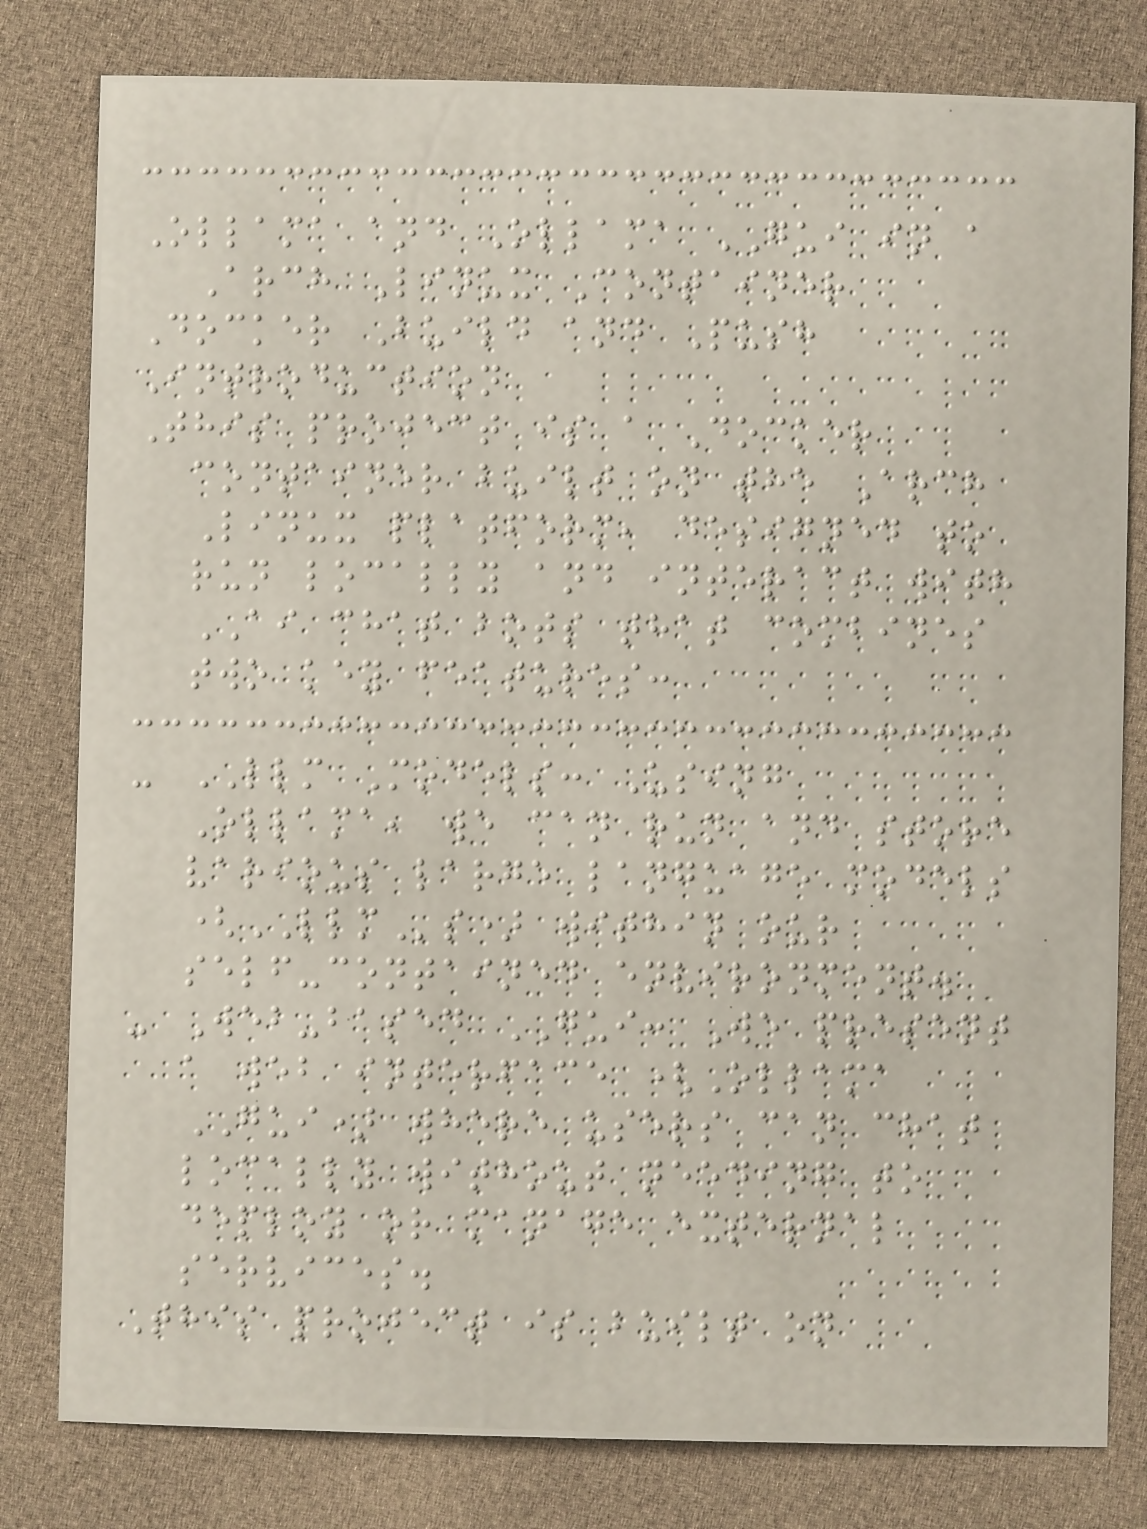Ollama and Ollama GUI in a
Arch Linux Container
Docker Build and Push
Introduction
This project is a Docker
container built on the Arch
Linux platform, designed to
run locally and interact with
AI chat bots that combines
two key features:
- LLM Models: Using
Ollama, we can run and store
various large language models
(LLMs) within our
self-contained environment.
- Web-based GUI: We present
a web interface (Ollama
GUI) where users can chat
locally without needing to
deploy or manage external
services.
This project is built on
